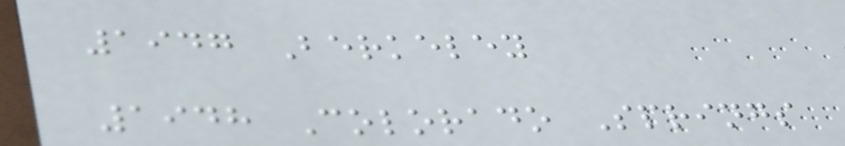1947 Berkeley
1948 Colorado Springs
